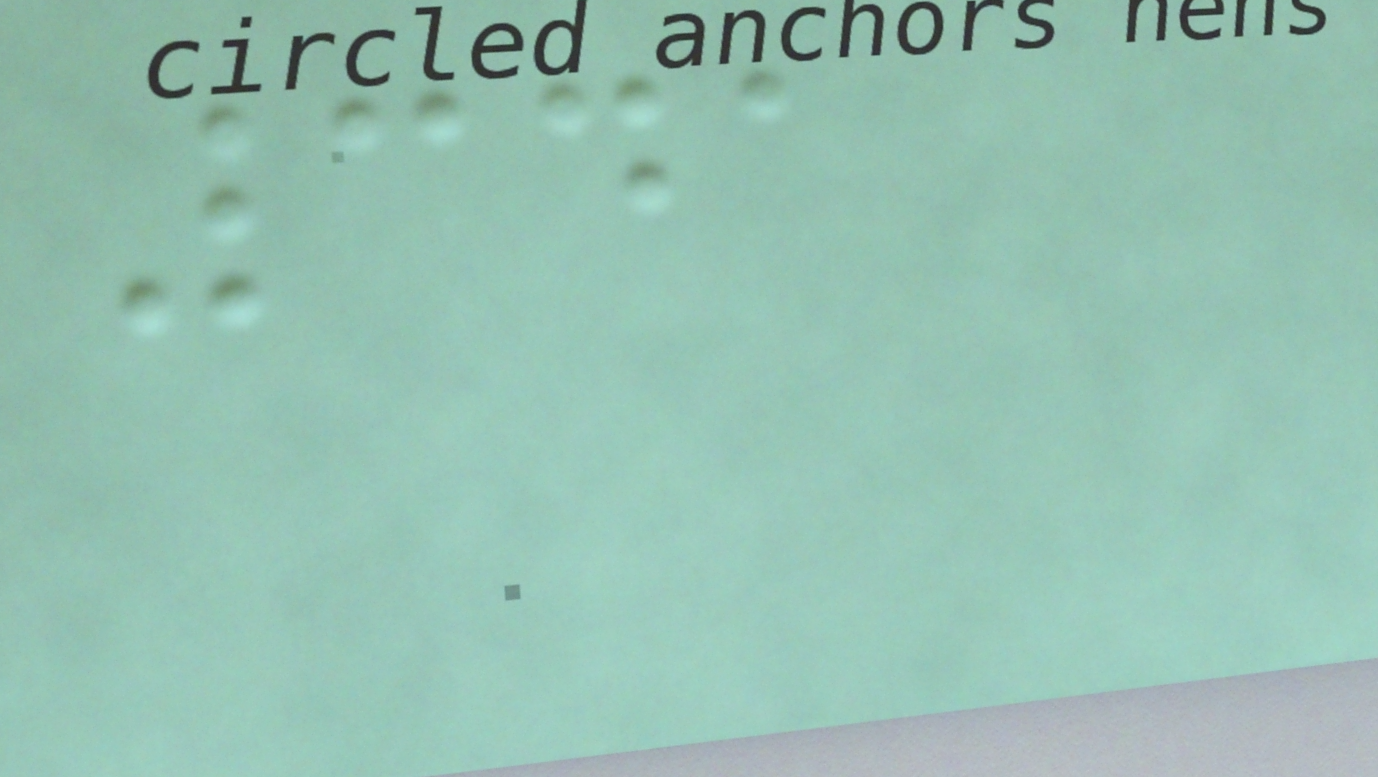341
